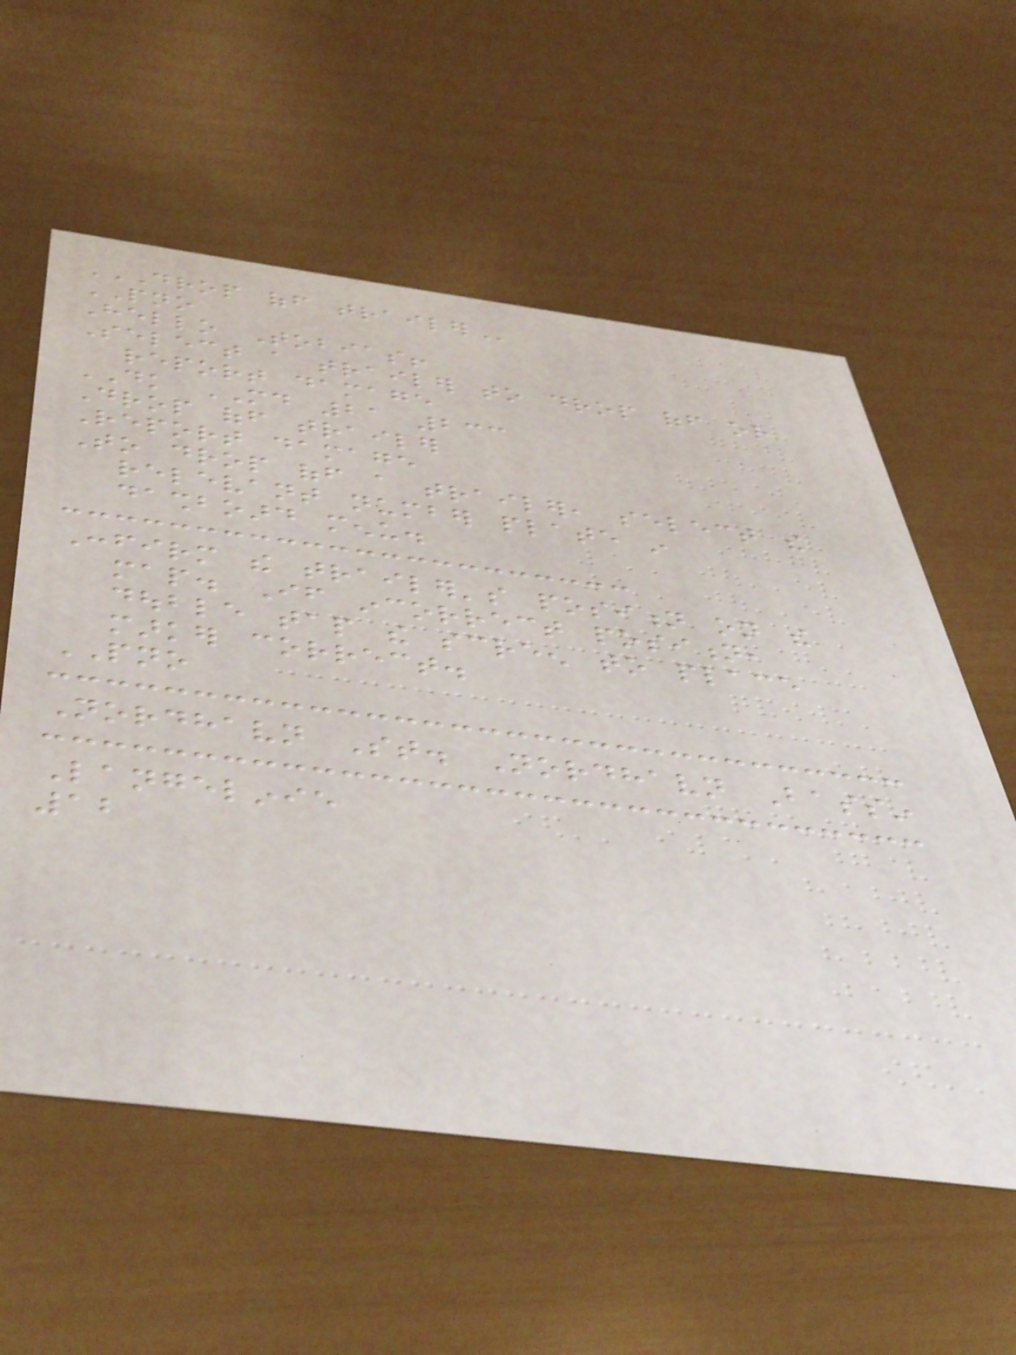DROP OFF TRAILER
PNO
Hello Tobias!
Select a trailer to drop off or
report damage
DK MD 21 233
Drop off trailer
Report damage
To drop off a trailer, select the
relevant number plate in
dashboard menu.
Confirm the trailer's position on the
map. If incorrect position,
double tap the screen to place
marker correct.
PNO
Nordhavn St. Nordhavn Bassin
Langelinie
12
